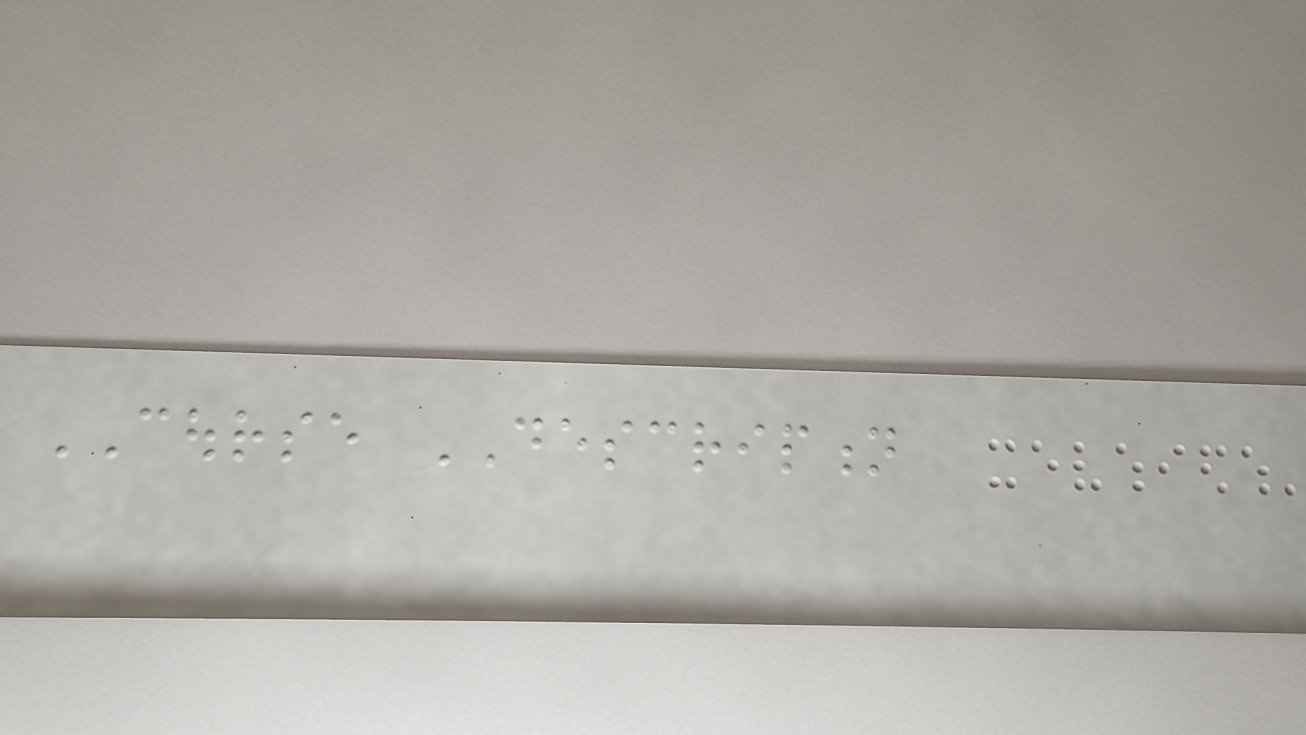COURSE DESCRIPTION
